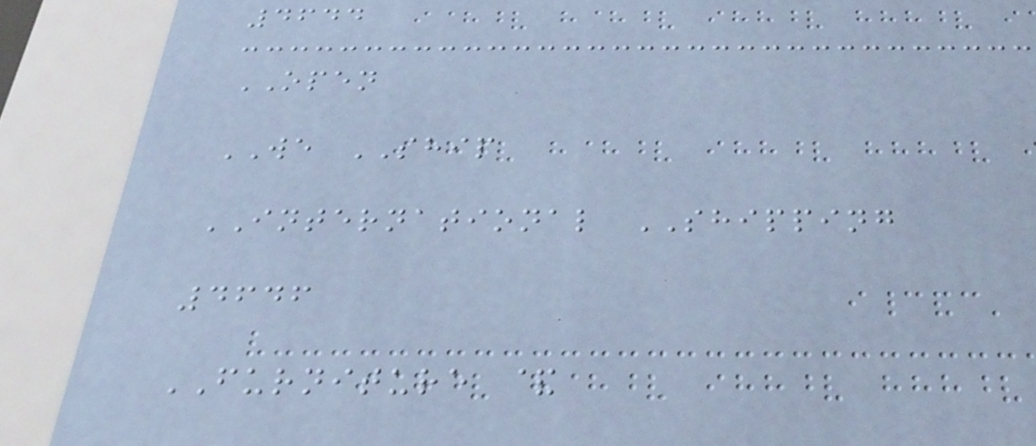4644
OPEN
WE SHIP
INTERNATIONAL SHIPPING
4646
FURNITURE &
